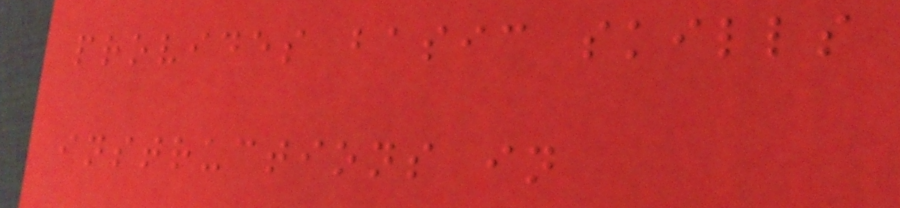provides basic skills
instructions in
